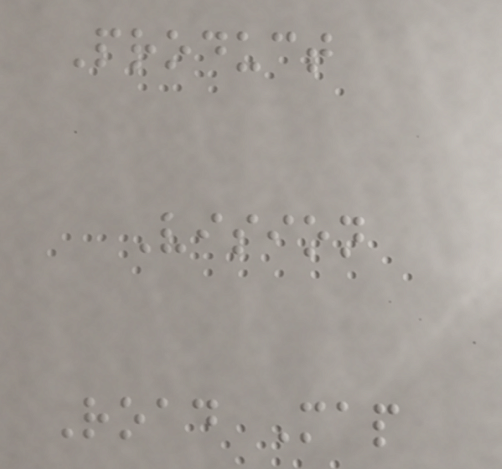Product
Vision
Road Map
